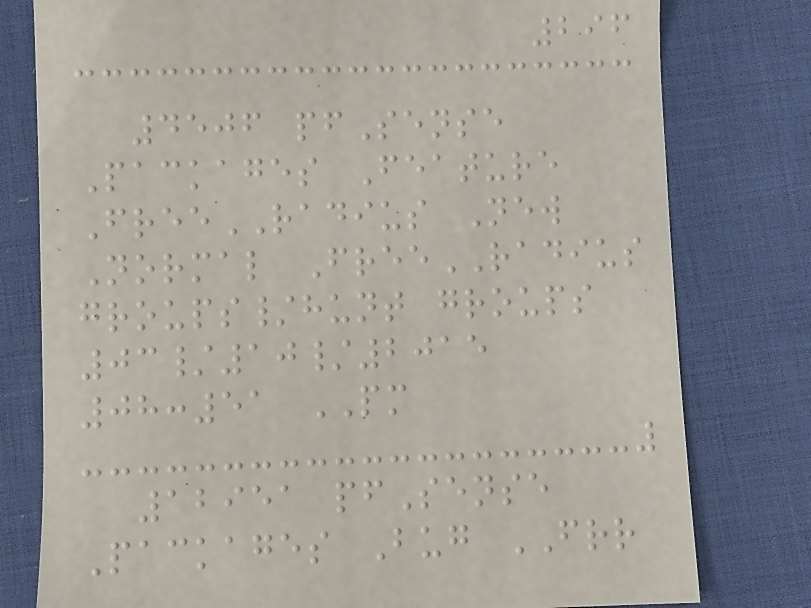296
4506 pfSense
Packages Feature
FreeRADIUS New
Normal FreeRADIUS
groups/hunt groups
03/10/2015
08:51 PM
12951 pfSense
Packages Bug FRR
